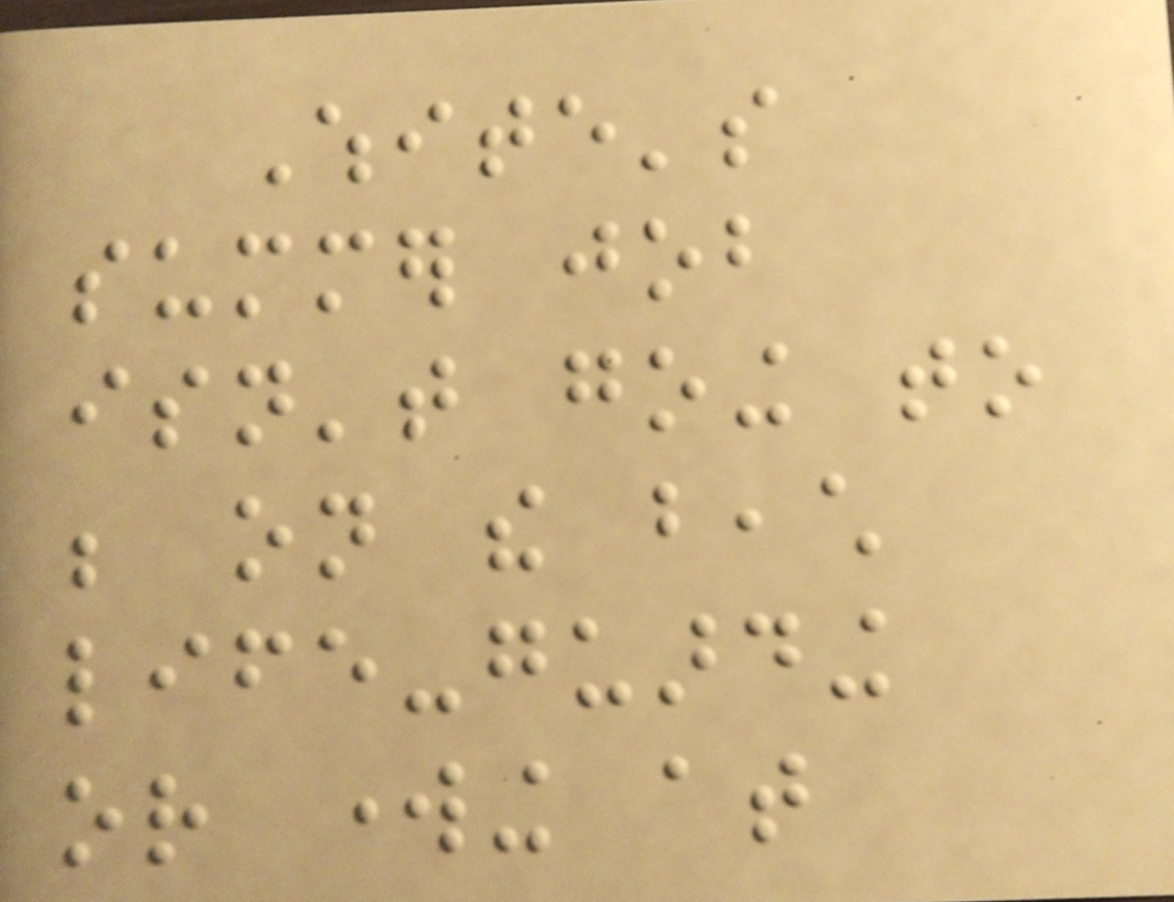White's
summer job
isn't going to
be on the beach
life-guarding
or working at
